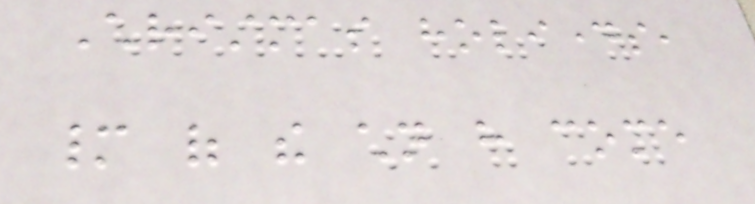Christmas holidays,
many of the children have come
